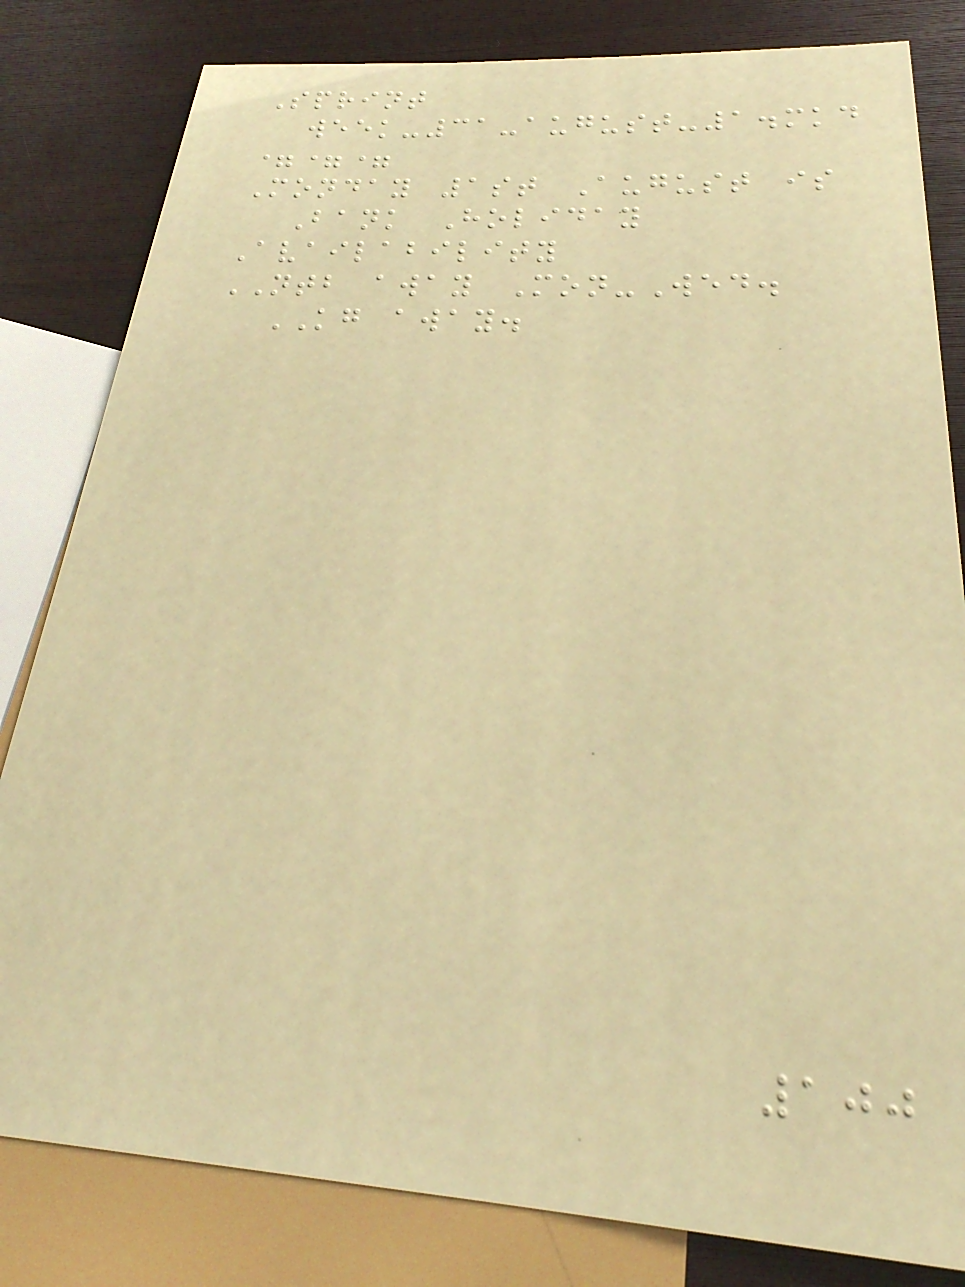Sprint
week-31-august-1.mkd
===
Monday 1st August is
Bank Holiday
Availability
NTB away Mon-Wed.
KG away.
100
